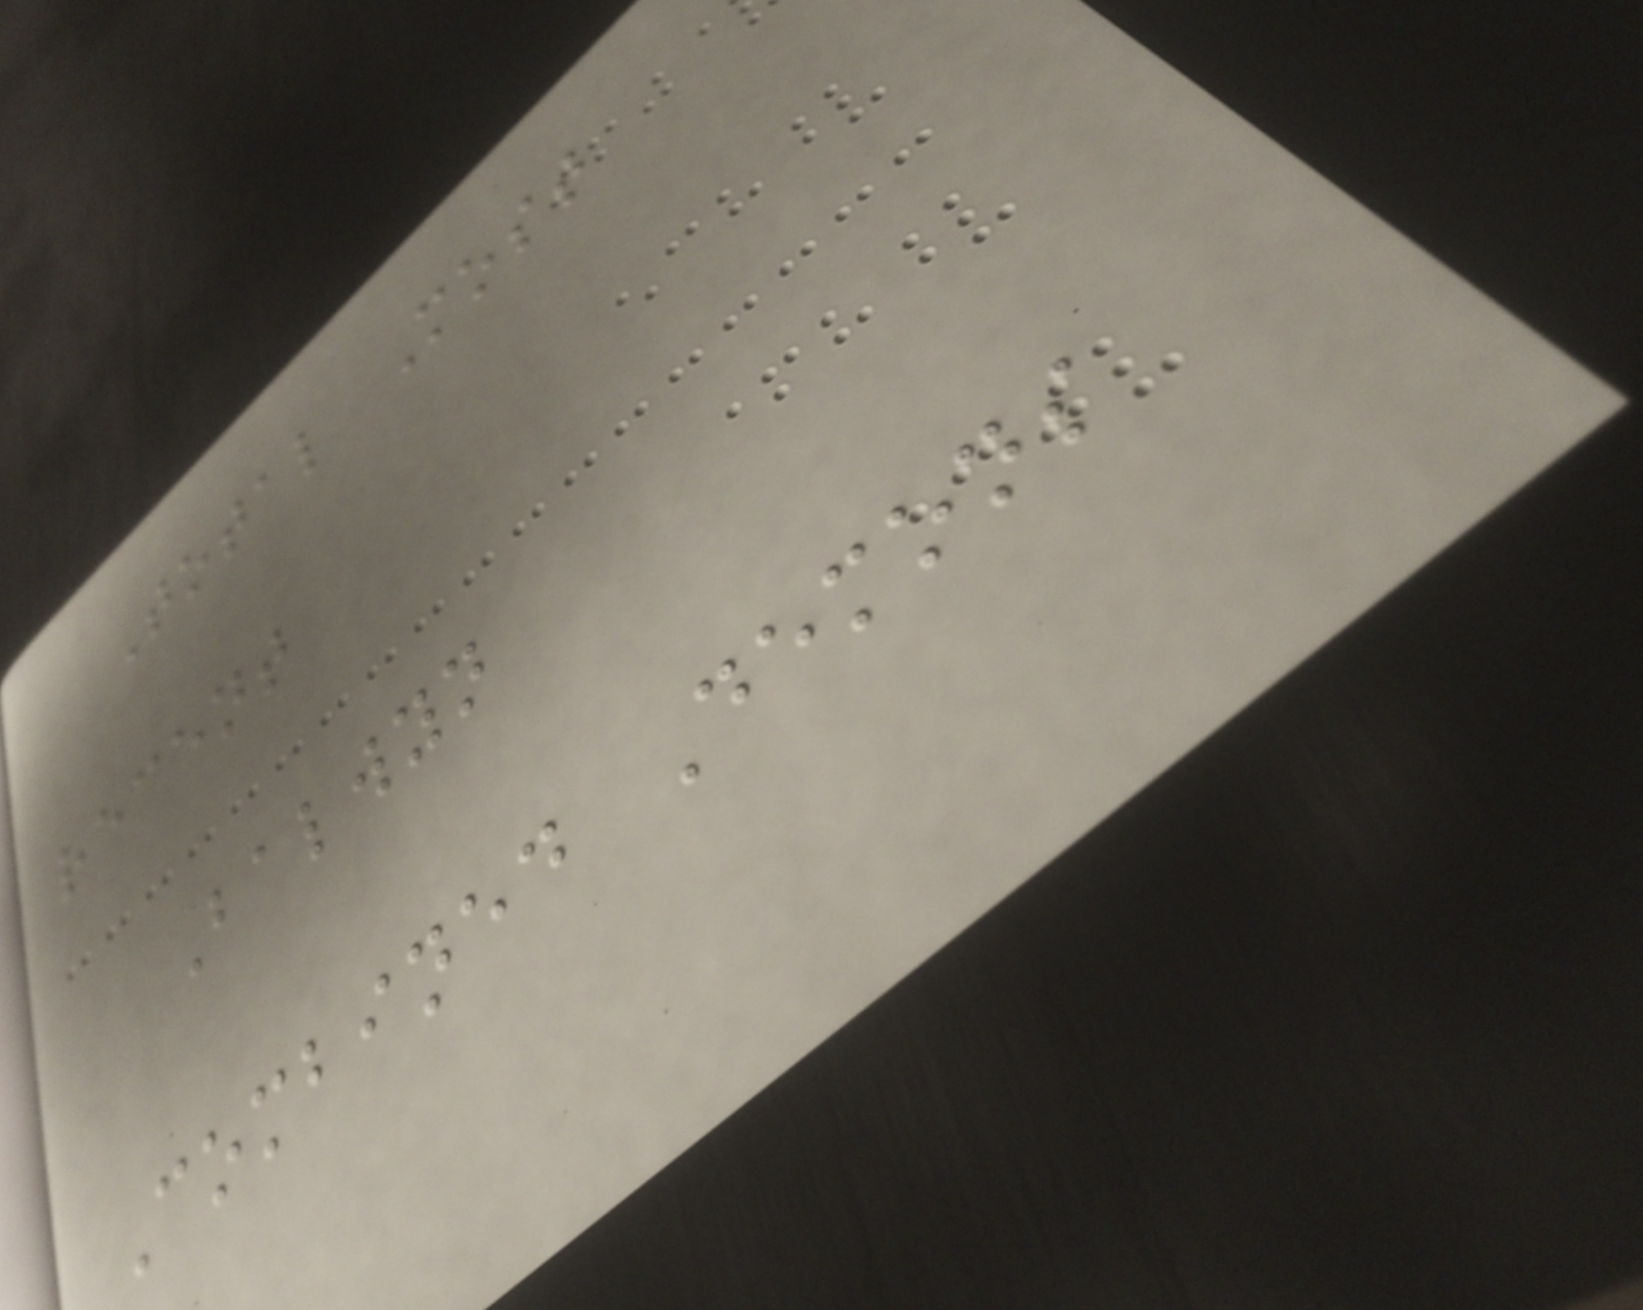Total Most
recent
Balwyn
Combined Demons
